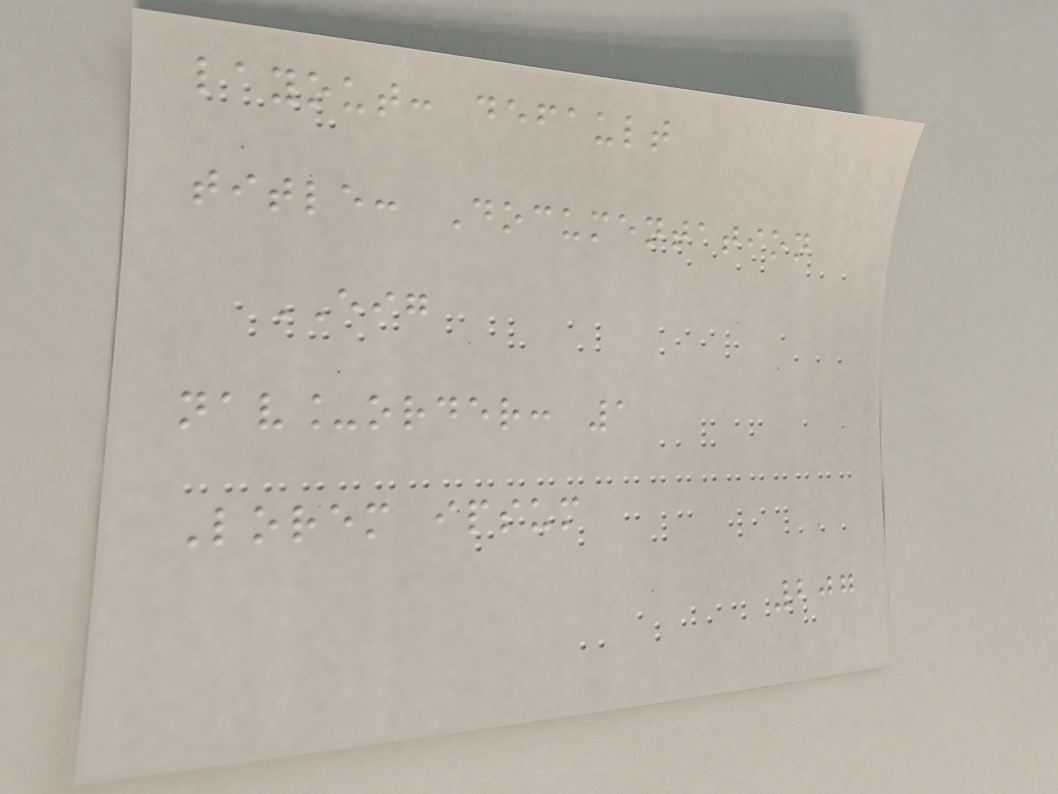layout: default
title: Documentation
EIG
nav_order: 1
Lorem ipsum
207
